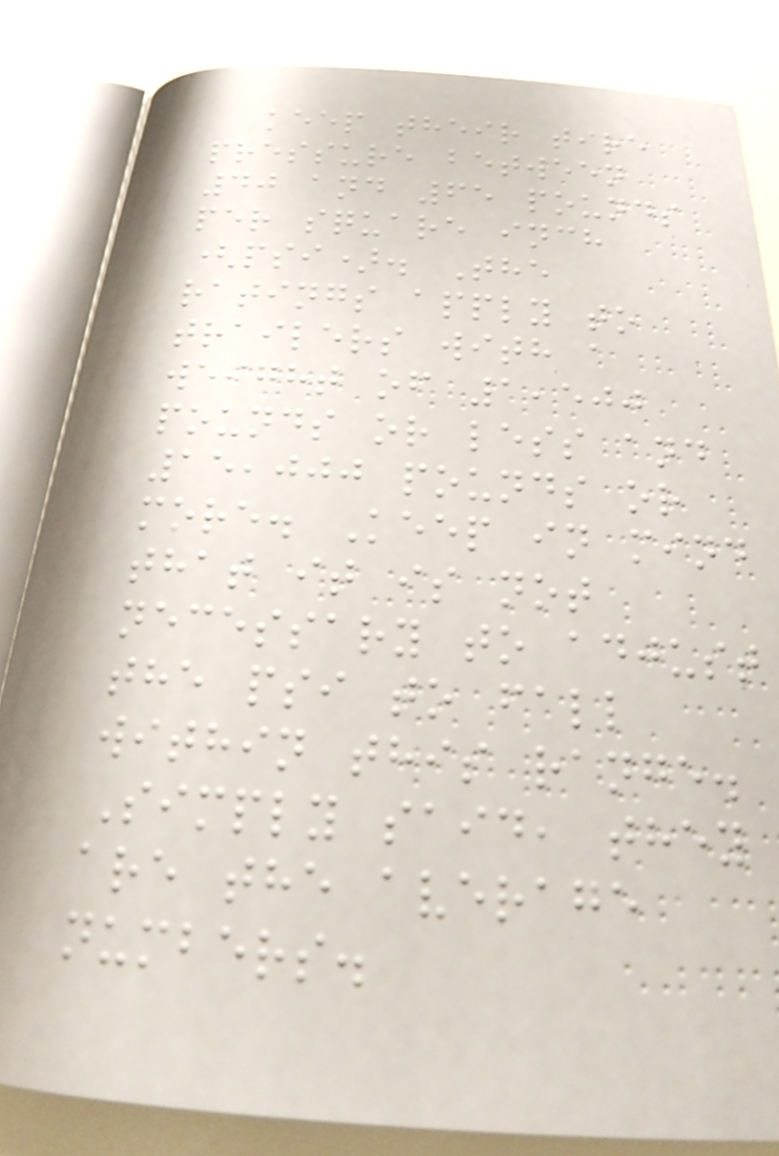keep their tire
pressure between
40 and 65 pounds
per square inch
(psi). The
ratings apply to
trailers with a
weight of 1,500
pounds or less and
15,000 pounds or
more. Keep in mind
that it is not
necessary to adjust
the psi to fall
within this range.
Simply said, they
are the average
numbers.
